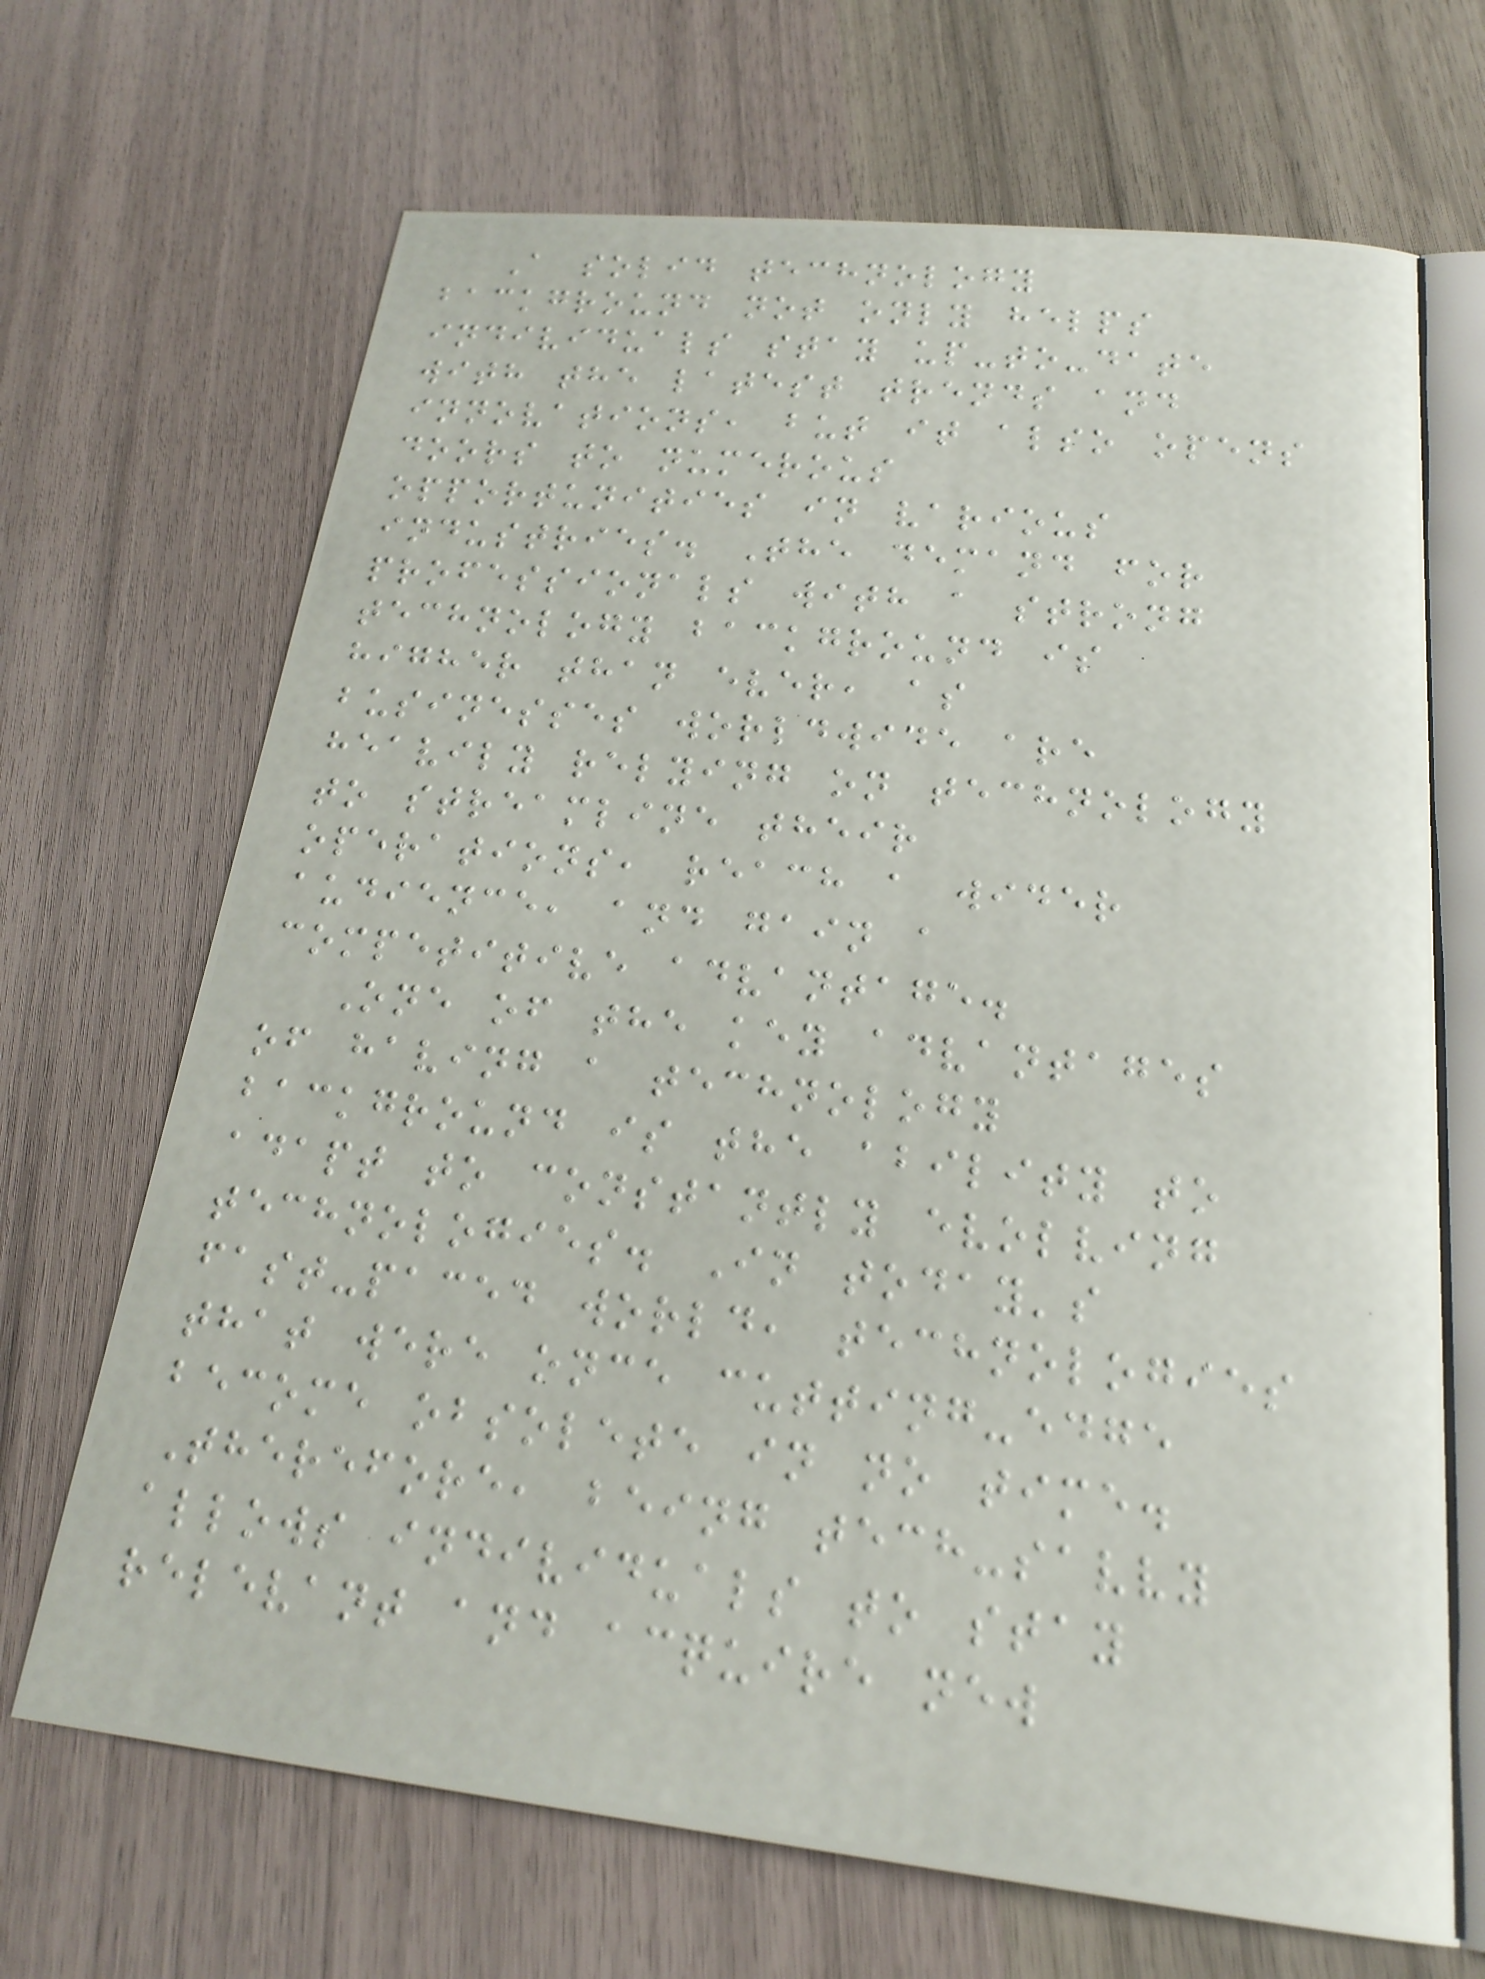A solid technology
background not only helps
individuals stay up-to-date
with the latest trends and
innovations, but it also opens
doors to numerous
opportunities in various
industries. The demand for
professionals with a strong
technology background is
higher than ever, as
businesses worldwide are
heavily relying on technology
to streamline their
operations, reach a wider
audience, and gain a
competitive advantage.
One of the key advantages
of having a technology
background is the ability to
adapt to constantly evolving
technologies. In today's
fast-paced world, technologies
that were once cutting-edge
become obsolete in no time.
Therefore, being tech-savvy
allows individuals to stay
relevant and acquire new
